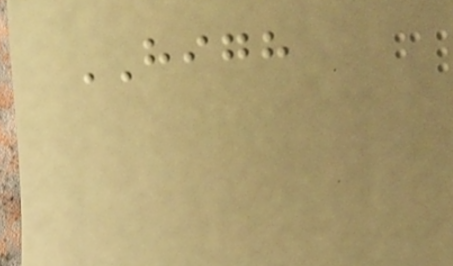HIGH
